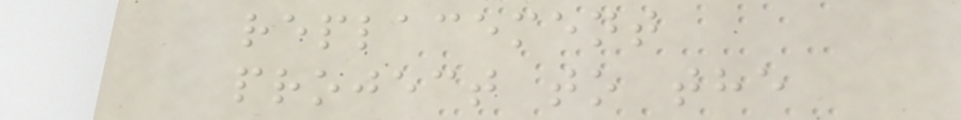replacement
project to the
